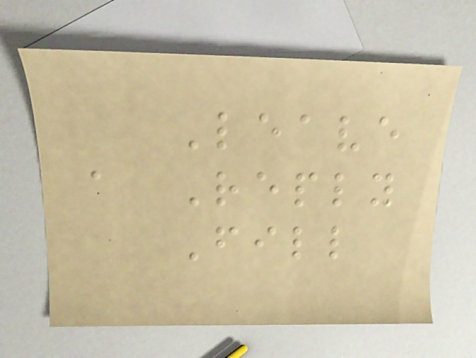Leave
a Reply
Fill
